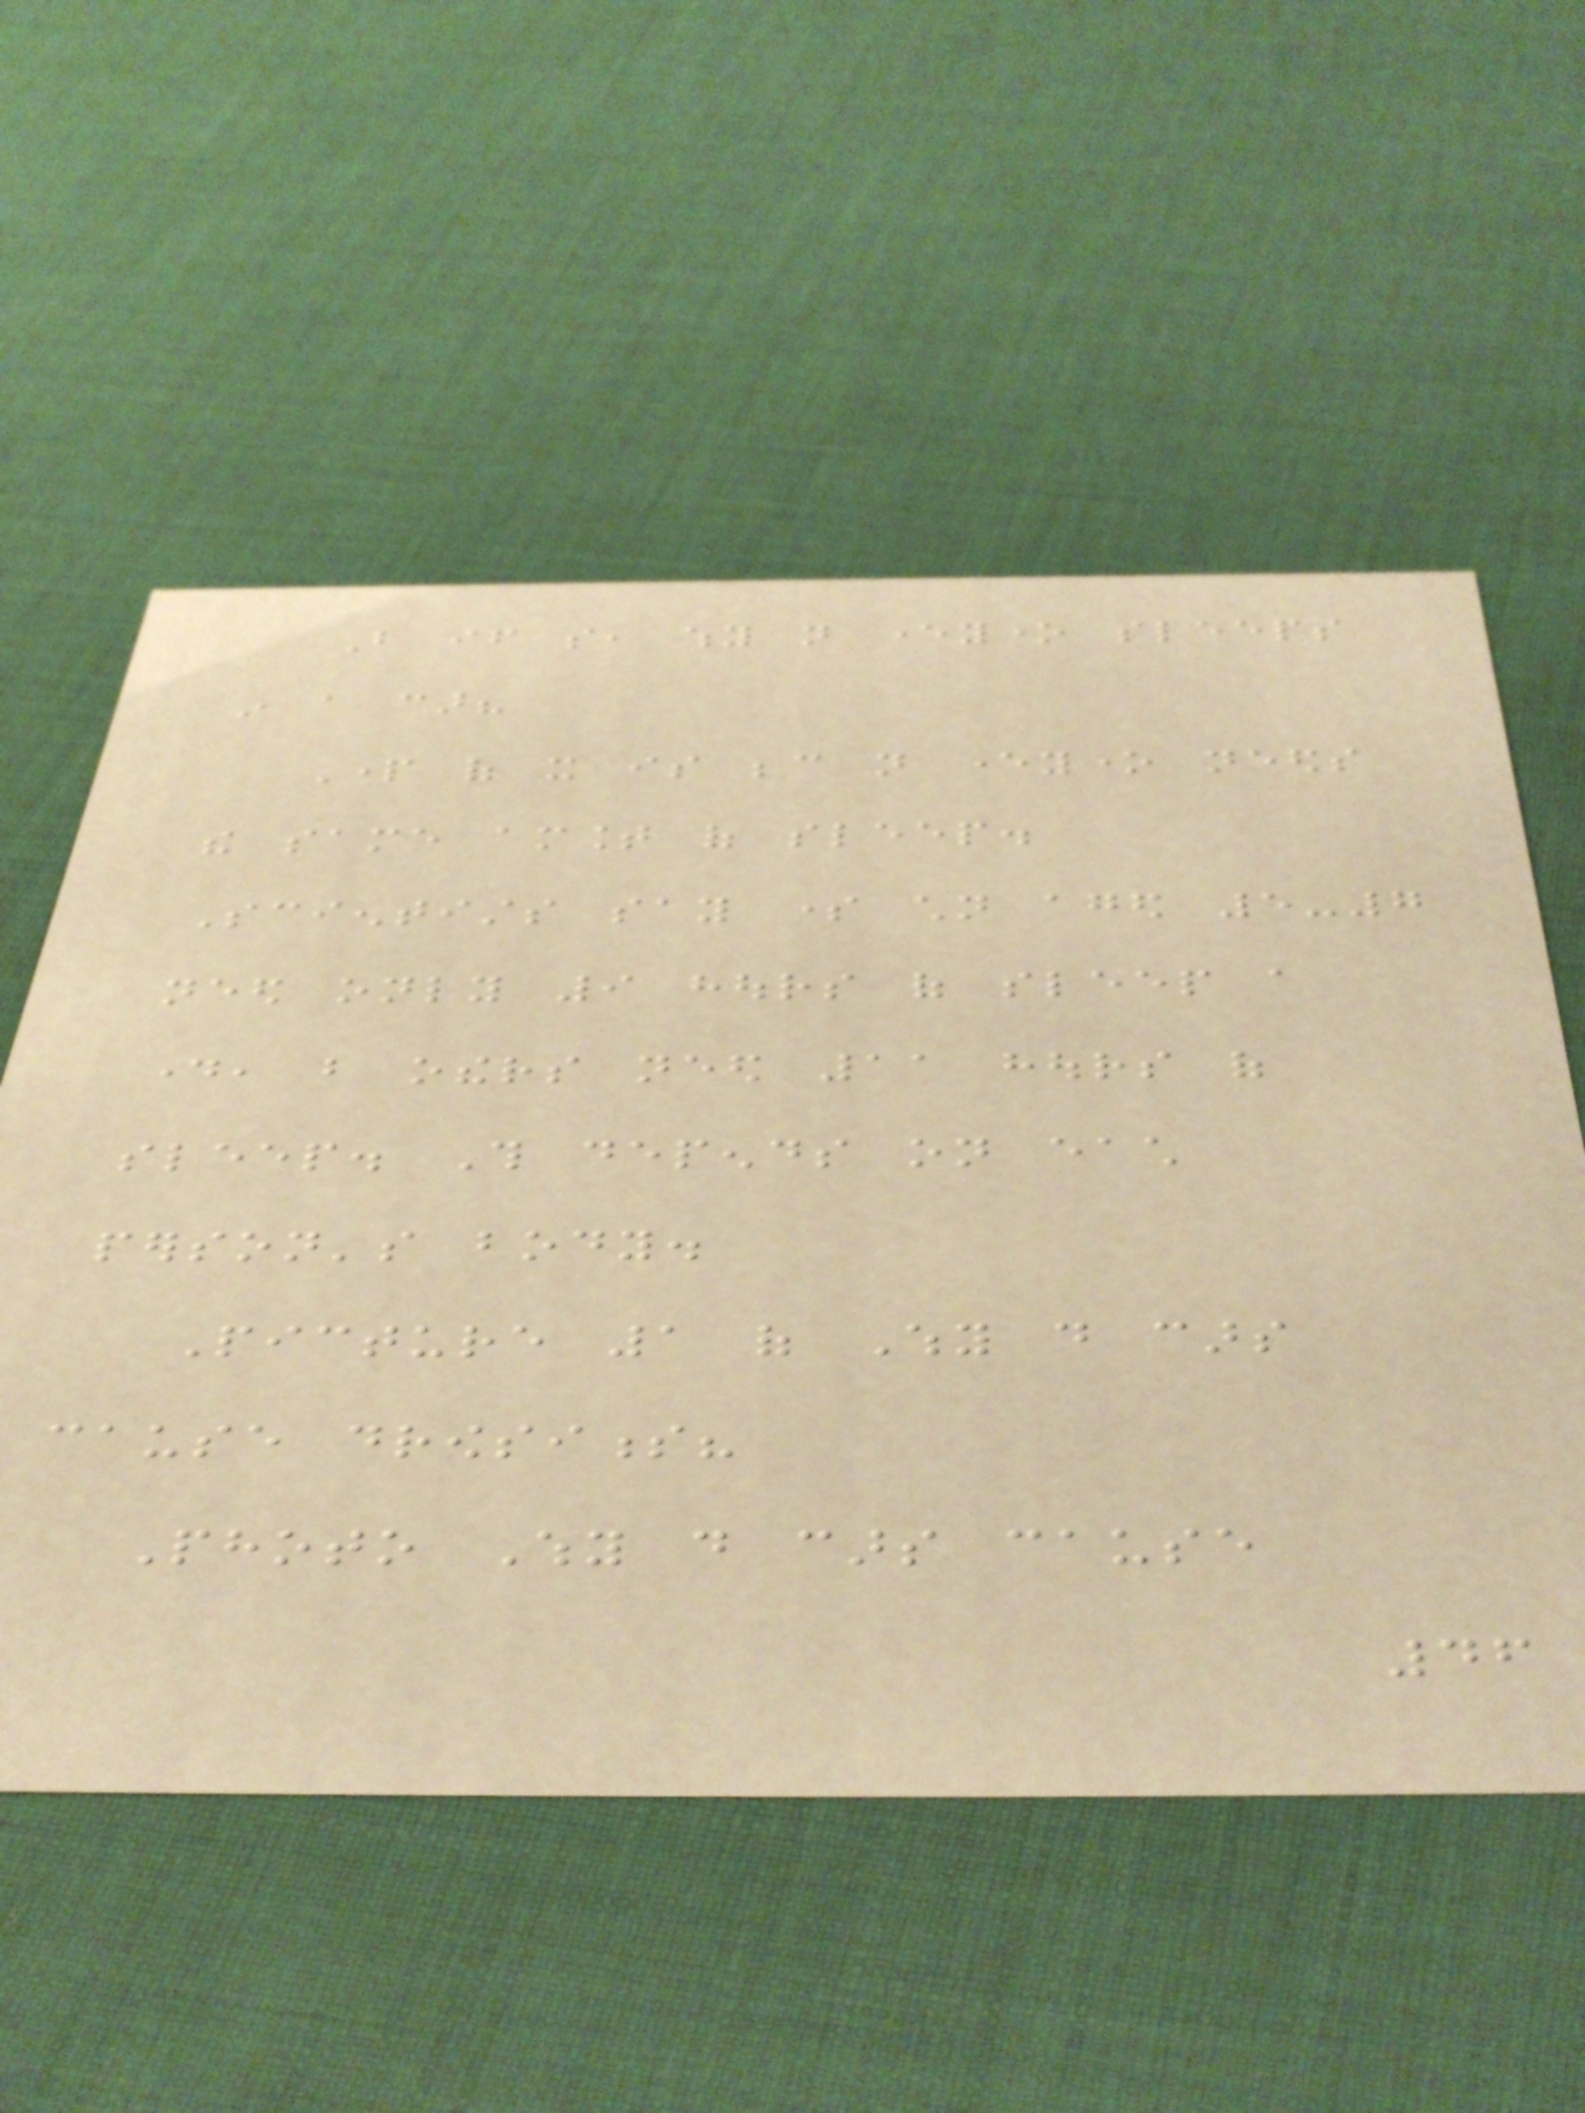But if so, why not everyone sleeps
in a car?
Part of it is because not everyone needs
the same amount of sleep.
Scientists say some children aged 5-7
need only 9 hours of sleep a
day, but others need 11 hours of
sleep. This depends on each
person's body.
Picture 1 of Why do cars
cause drowsiness?
Photo Why do cars cause
46
